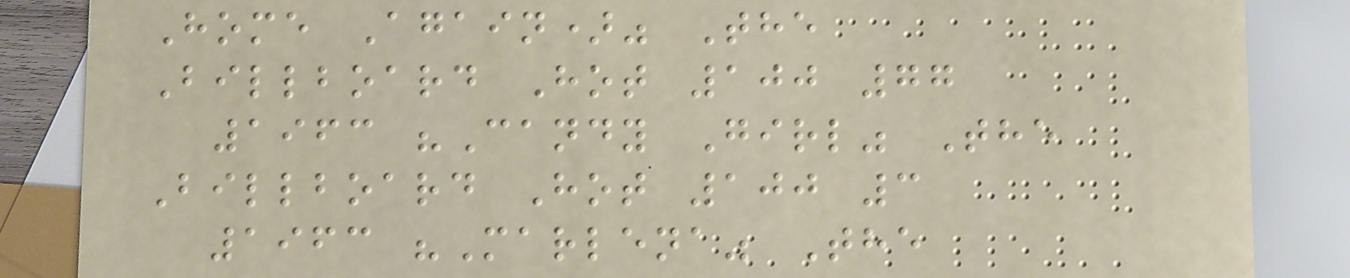Home Again)" The
Billboard Hot 100 77
1963 "Candy Girl" The
Billboard Hot 100 3
1963 "Marlena" The
